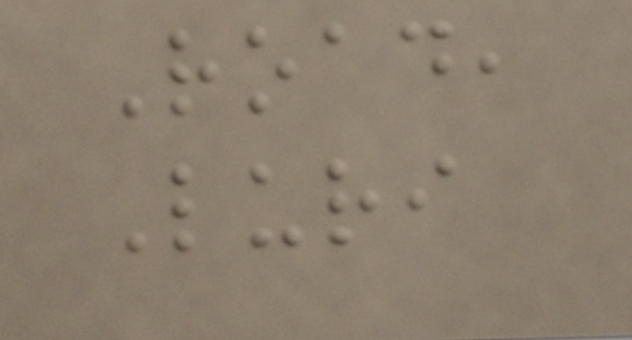Road,
Luri
